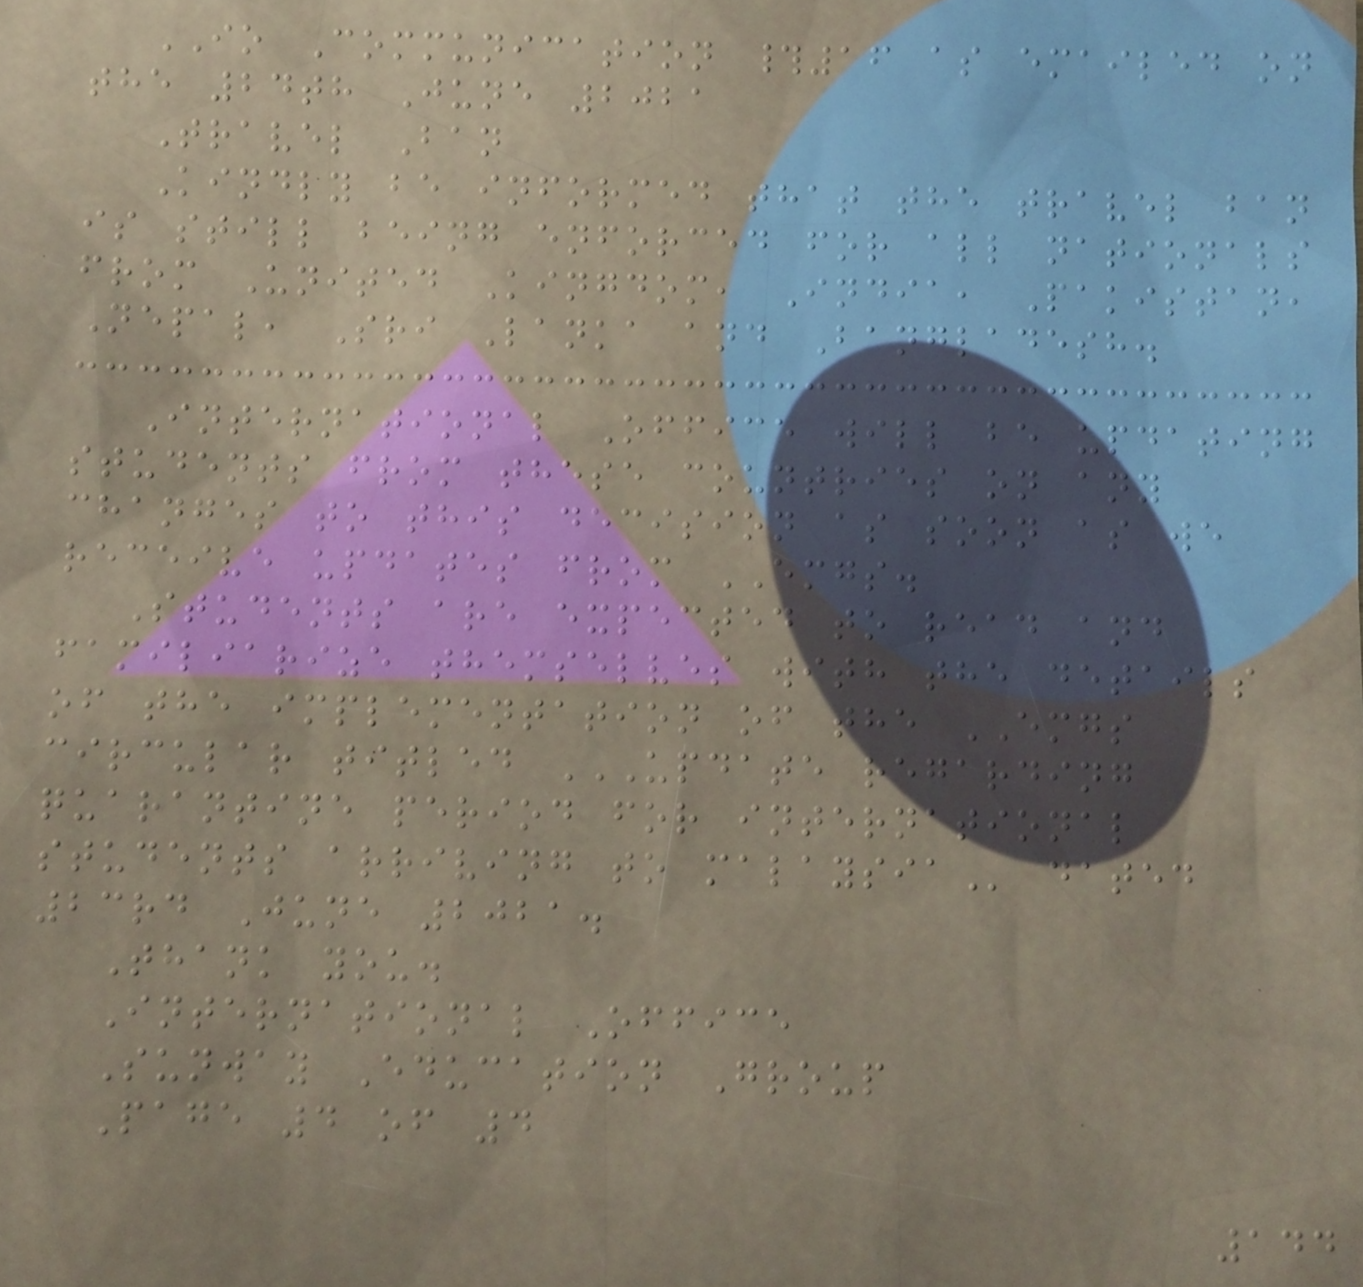IO Communication #16 as emailed on
the 24th June 2021
Travel Ban
Kindly be informed that the travel ban
is still being enforced for all nationals
from United Kingdom, India, Pakistan,
Nepal, Sri Lanka and Bangladesh.
International Office will be updating
students from these countries on any
changes to this decision as soon as we
receive updates from EMGS.
Students are expected to read and
familiarize themselves with the details
of the implementation of the EMGS
circular titled UPDATE REGARDING
QUARANTINE PERIOD FOR INTERNATIONAL
STUDENTS ARRIVING TO MALAYSIA dated
23rd June 2021.
Thank you.
International Office
Sunway Education Group
Page 4 of 4
144
